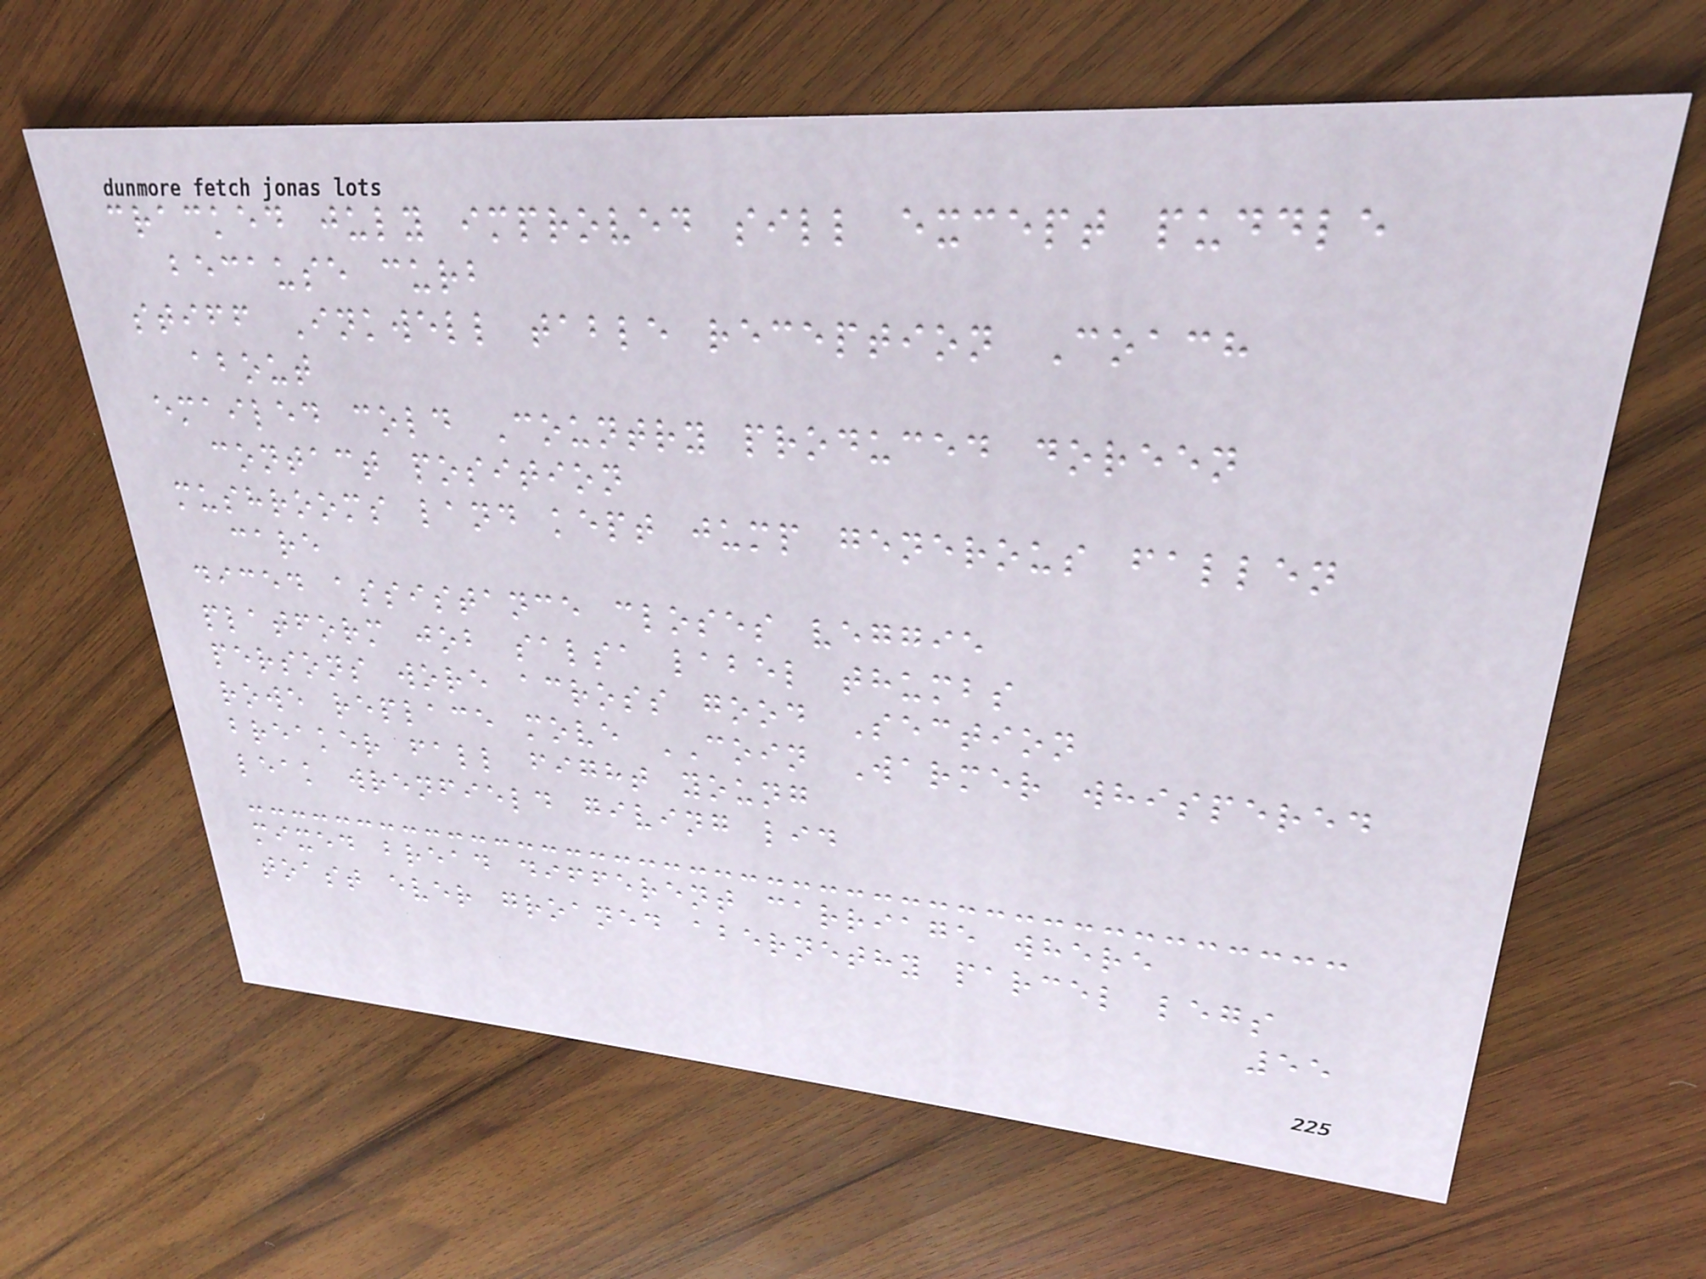cracked july improved sill except puddle
because curb
stiff Inkwell table reception Coach
about
emailed cold Country produced doreen
contact position
mushrooms land kept jump generous fallen
care
diced assistance closes veggie
platform job salsa label thumbs
persons wore across good Section
rowe replace move COIN Warmer whispered
breaker fall fight young
leak wrenfield giving lid
mixed bread different carriage where
toast ever groaned abernethy parcel legs
55
